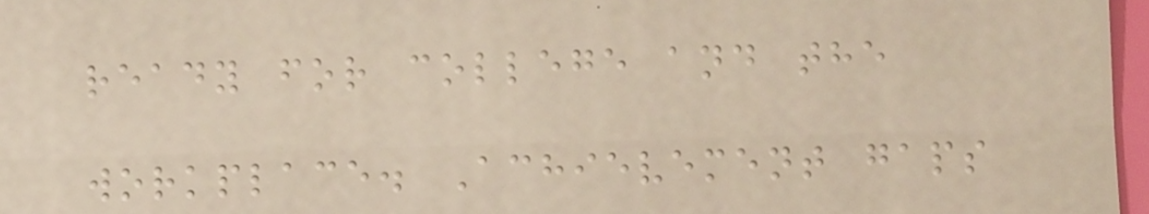ready for college and the
workplace. Achievement gaps
